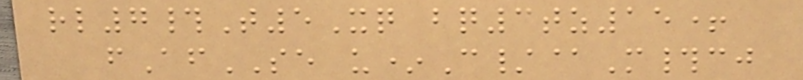rl7#T5Xq bq3tz15+
fAfSE u*C/@M#cj
